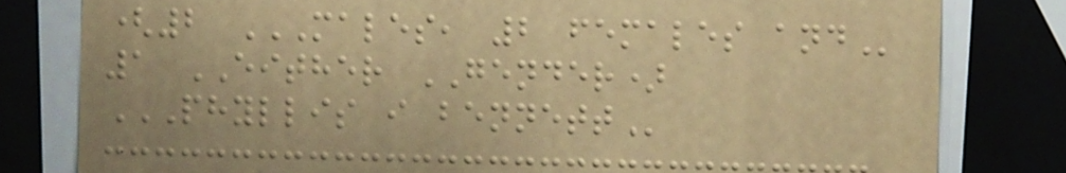(2 MALES, 2 FEMALES AND
1 EITHER GENDER)
PHYLLIS I BENNETT
